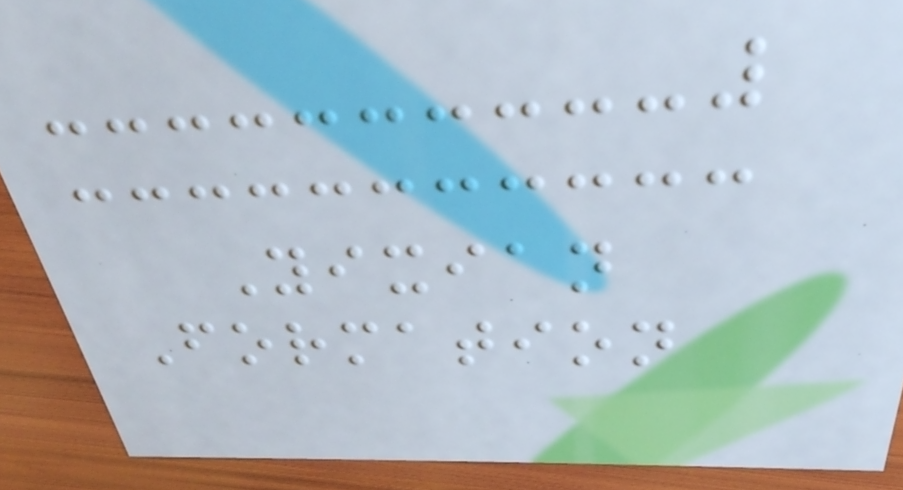Yixian
Formation
